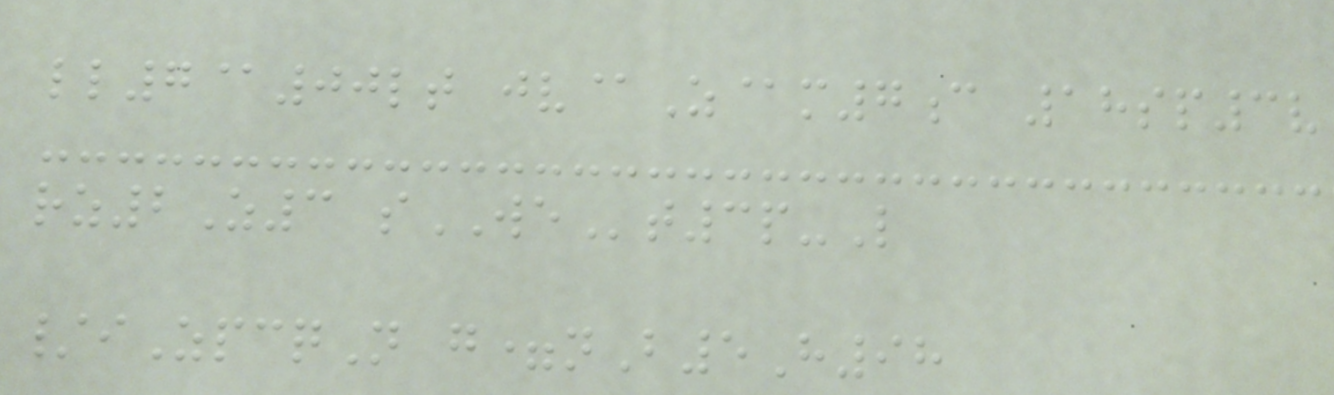ll7@00lt jv@Z@m7c 18sp3v
rz2Z3 sWEt3p-L
/iZpcqN g=nB5H98
